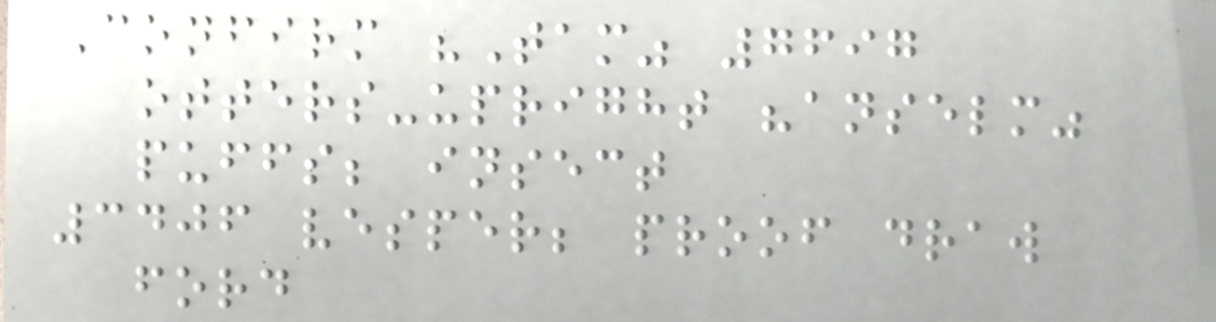Confirm "Tam" 7697
otters-upright "anselm"
puffs; insect
3406 vesper; proof draw
ford
